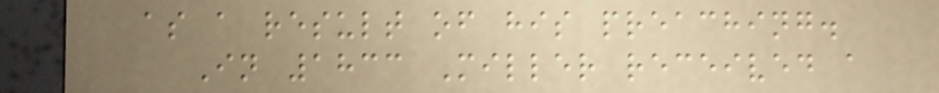as a result of his preaching.
In 1833 Miller received a
